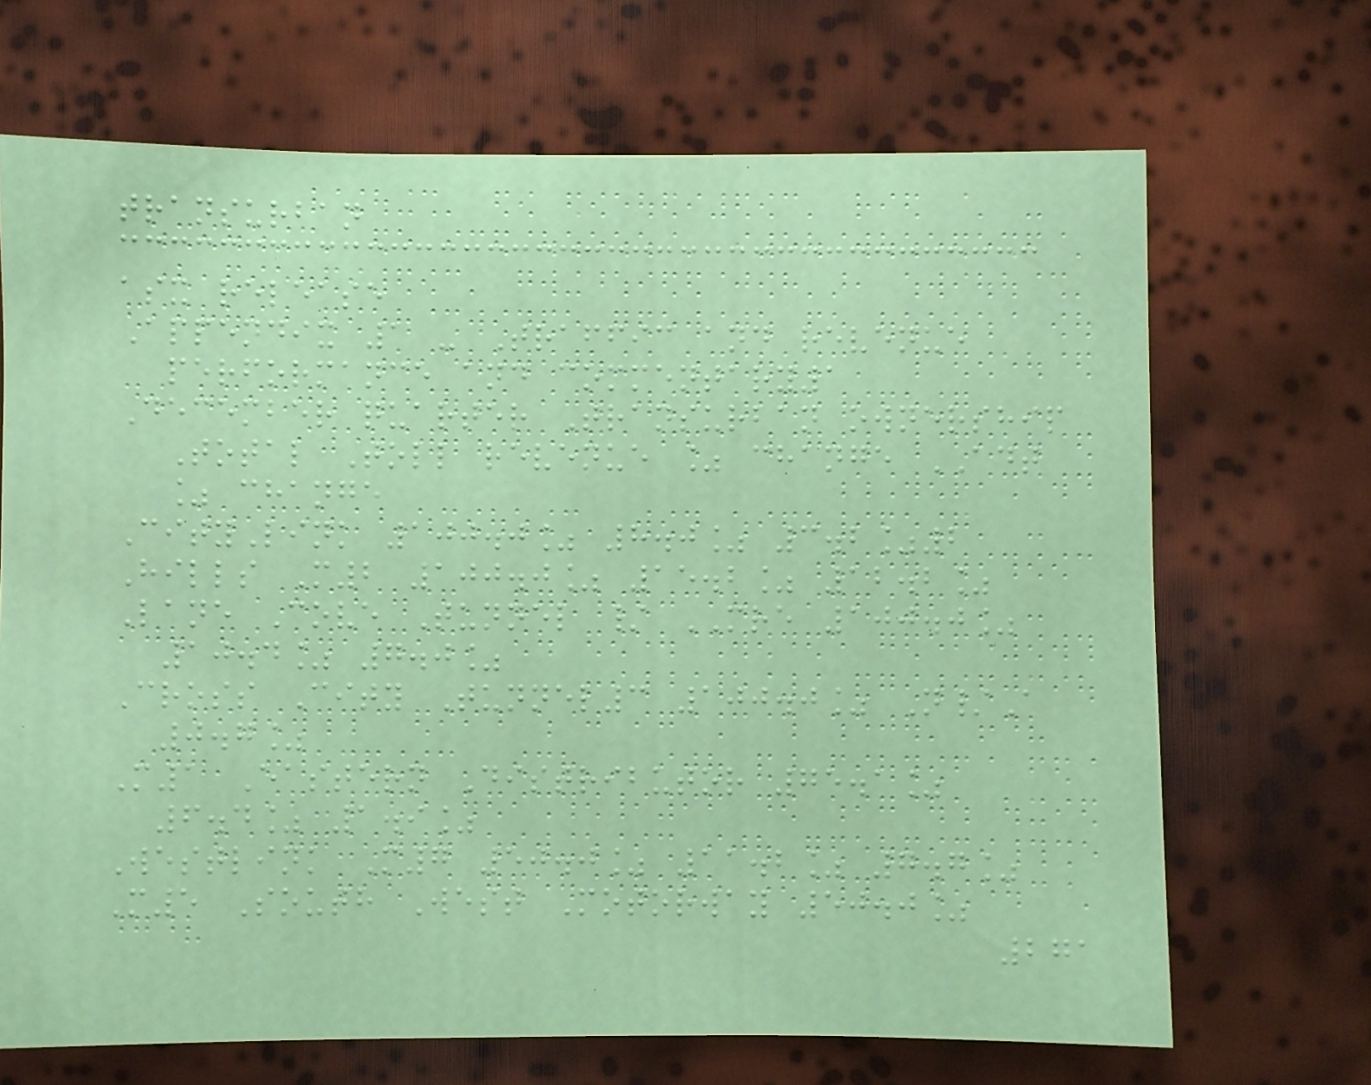transurban
asx release
Appendix 1 - Traffic and revenue
performance and commentary1
December quarter Transurban ownership
Total Toll revenue % change ADT
% change
CityLink 100.0% 8.0% 3.2%2
Hills M2 100.0% 15.2% 12.2%
Lane Cove Tunnel / MRE 100.0%
10.4% 7.0%
Cross City Tunnel3 100.0% N/A
0.7%
M1 Eastern Distributor 75.1%
6.4% 1.9%
Westlink M7 50.0% 11.2% 7.7%
M5 South West Motorway 50.0%
271
